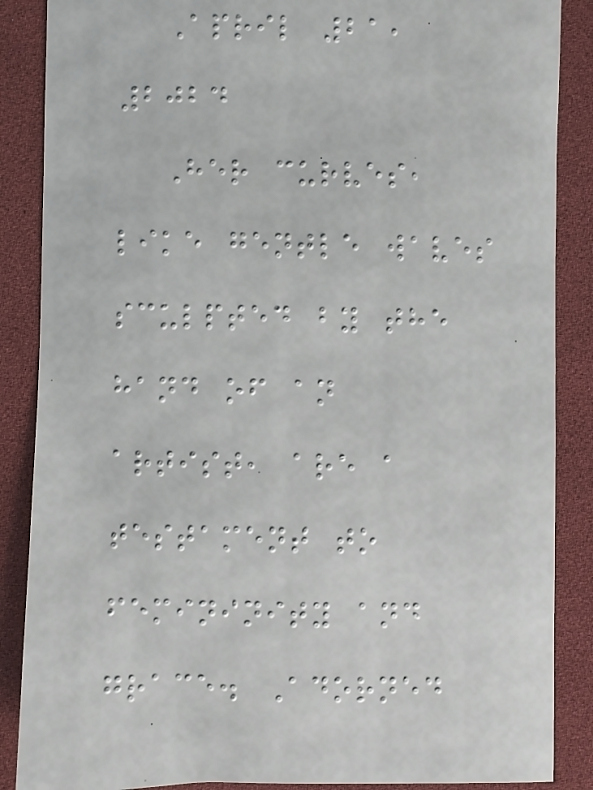April 21,
2024
Her curves,
like gentle waves
sculpted by the
hand of an
artist, are a
testament to
femininity and
grace. Adorned
